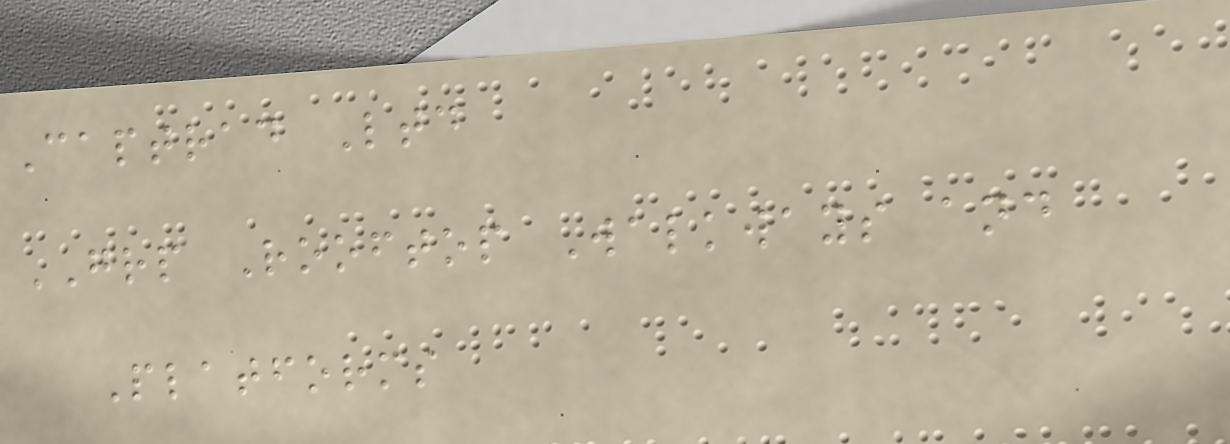Captrad Ltd
GRP Rooftop Walkways and
Platforms
